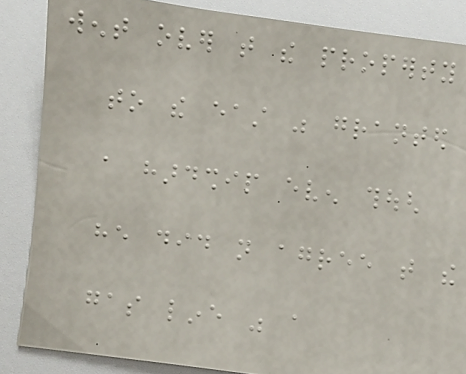went over that the property
to the east was granted
a hardship even though
he did not agree that the
gas line was a
